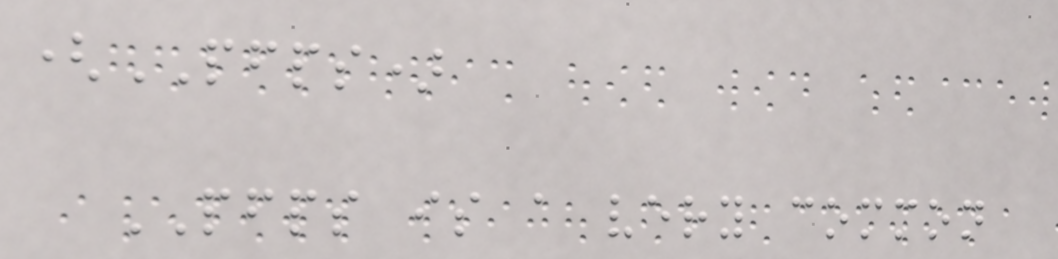(PFPS)
PFPS is a very common
